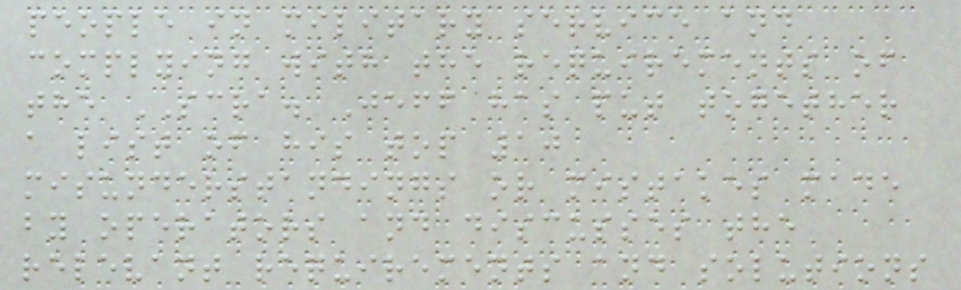people in military service and
complying with the requirements of
the SCRA. Jeff has put together
a list of his top 10
misunderstandings or mistakes made
by operators and discusses the
relevant requirements and solutions
